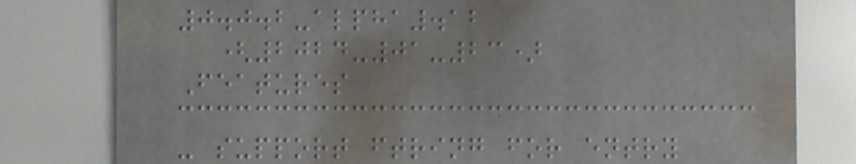0.0.2-alpha.12
(2024-01-23)
Features
- support ftring for entry
